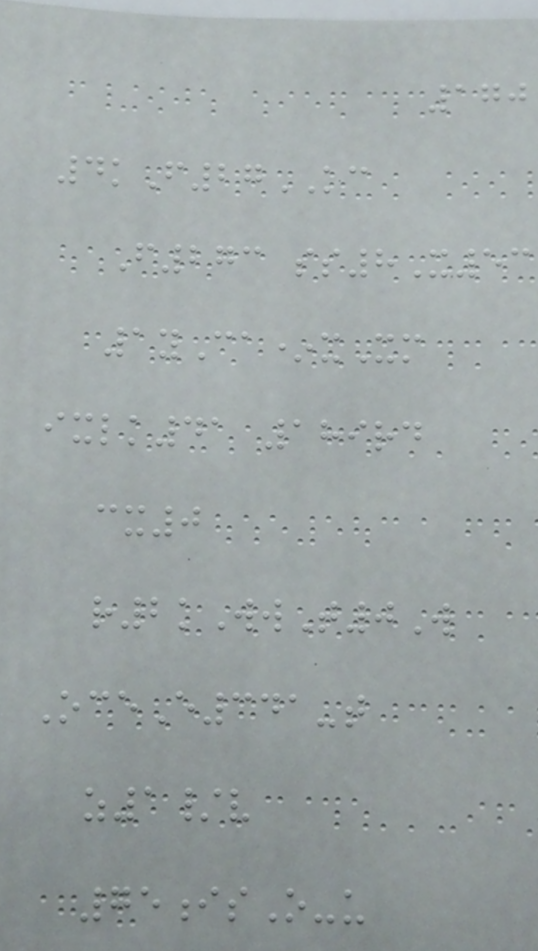170
4kF27KC
F273 ss8X53
1yCa*xXm
ixlk41 189rd
cx0
r2kWwT0W
OceE341-t
z1/v
75isO-u
